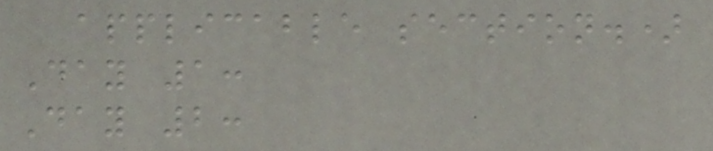applicable section.)
Day 1:
Day 2:
